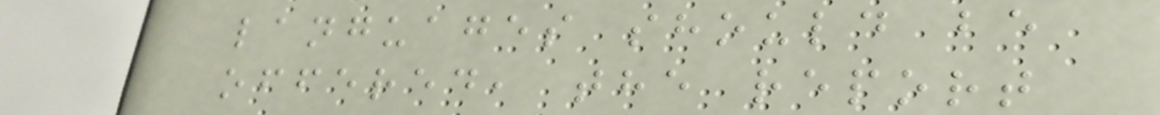languages should be
offered, the report
